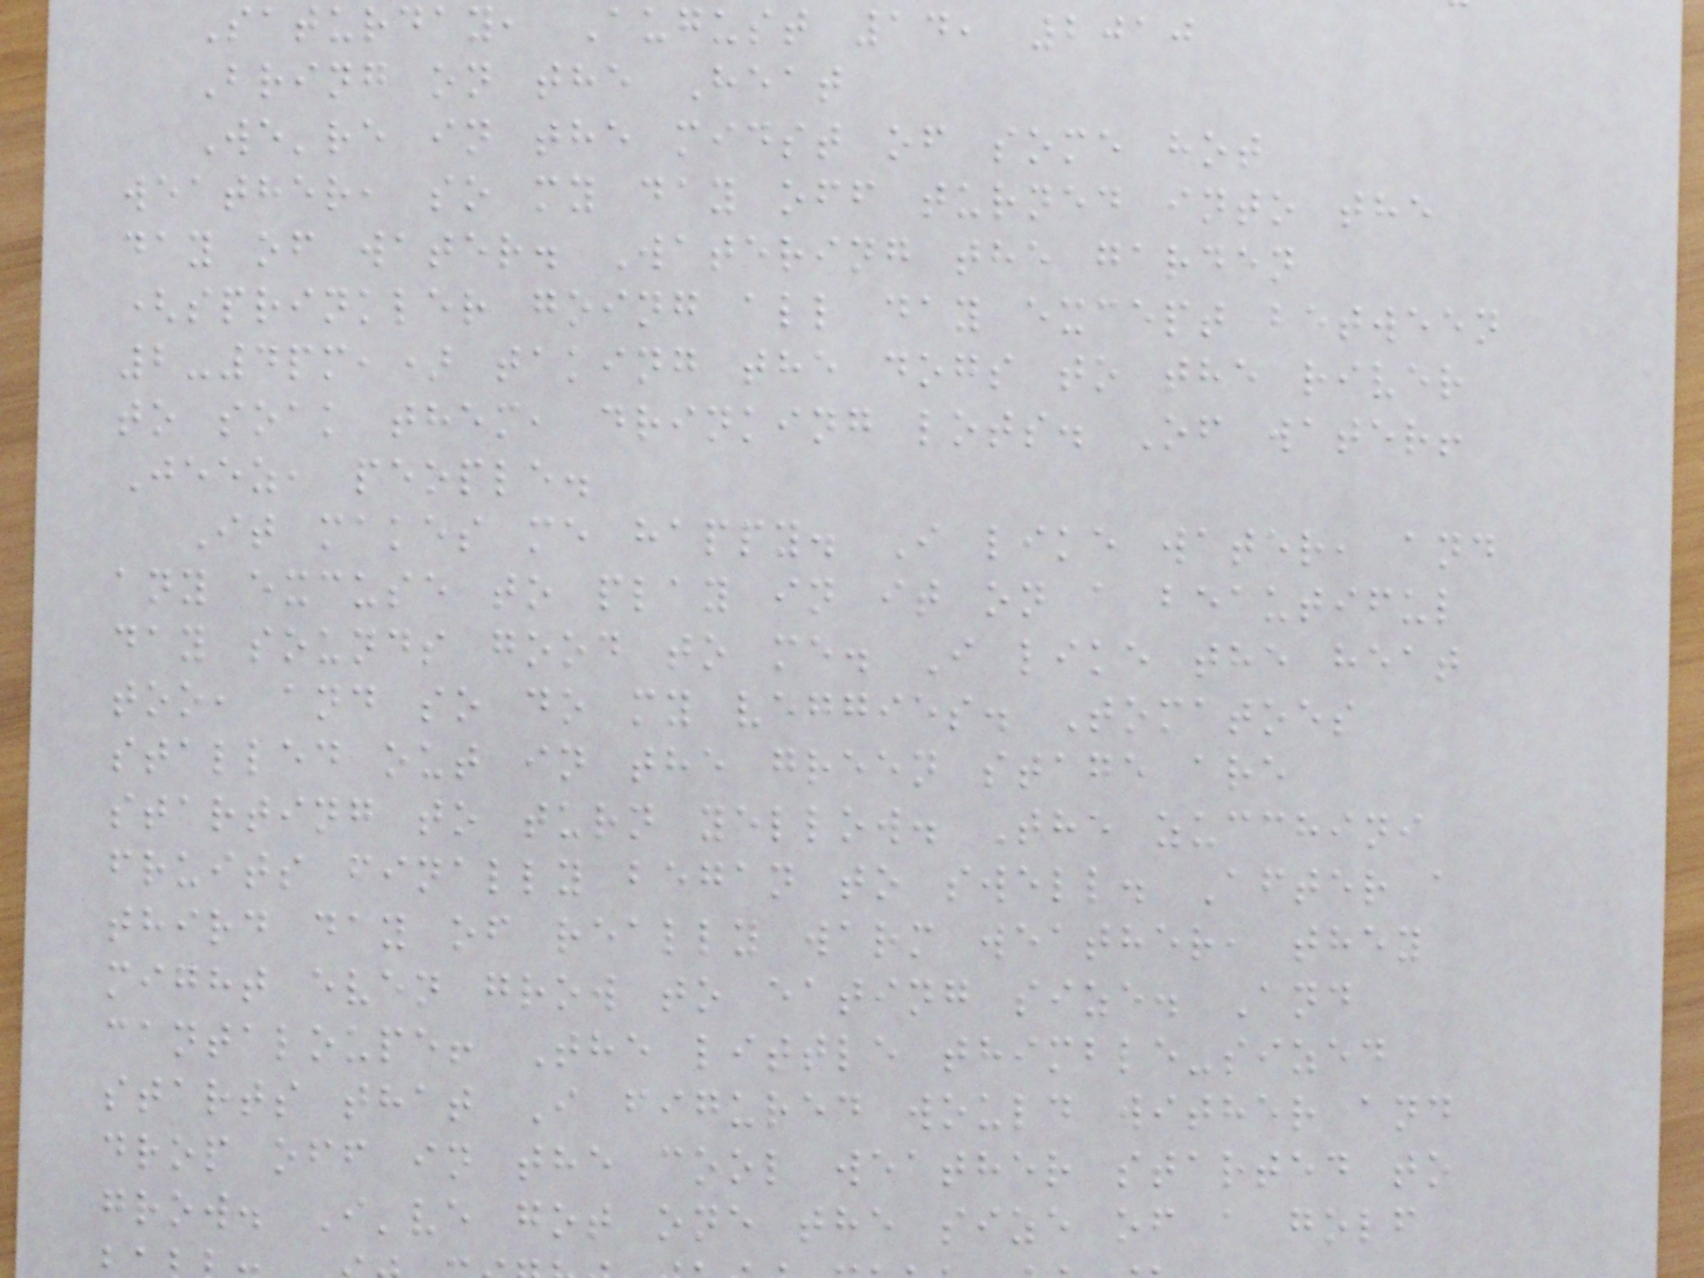Saturday, August 14, 2010
Bring on the Heat
We're in the midst of some hot
weather, so my day off turned into the
day of water. Watering the garden
(sprinkler going all day except between
2-4pm,) taking the dogs to the river
to soak them, drinking lots. Of water!
Jeez, people.
It makes me happy. I like water, and
any excuse to play in it on a beautiful
day sounds good to me. I like the heat
too, and so do my veggies. Tomatoes
stalled out in the green stage are
starting to turn yellow. The zucchini
fruits finally began to swell. After a
third day of really warm weather, they
might even grow to eating size. And
cantaloupe! The little thimble-sized
starts that I figured would wither and
drop off in the cool weather started to
grow. I've got one the size of a golf
